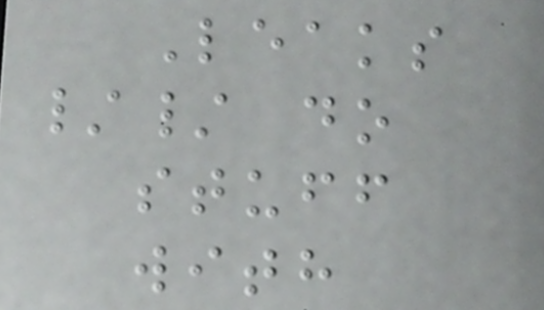Leaks
// do
stuff
with
